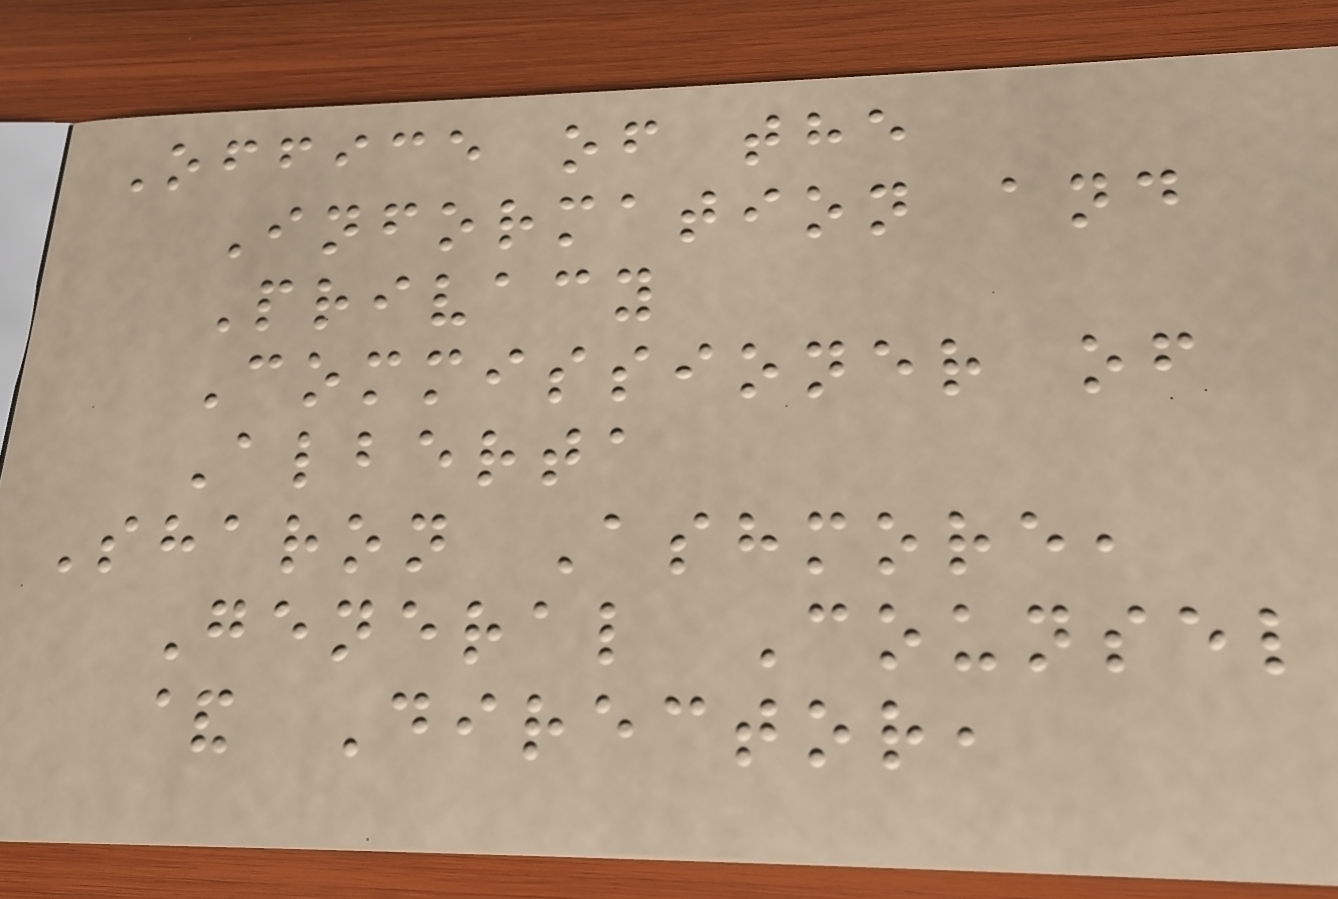Office of the
Information and
Privacy
Commissioner of
Alberta
Sharon Ashmore,
General Counsel
& Director,
